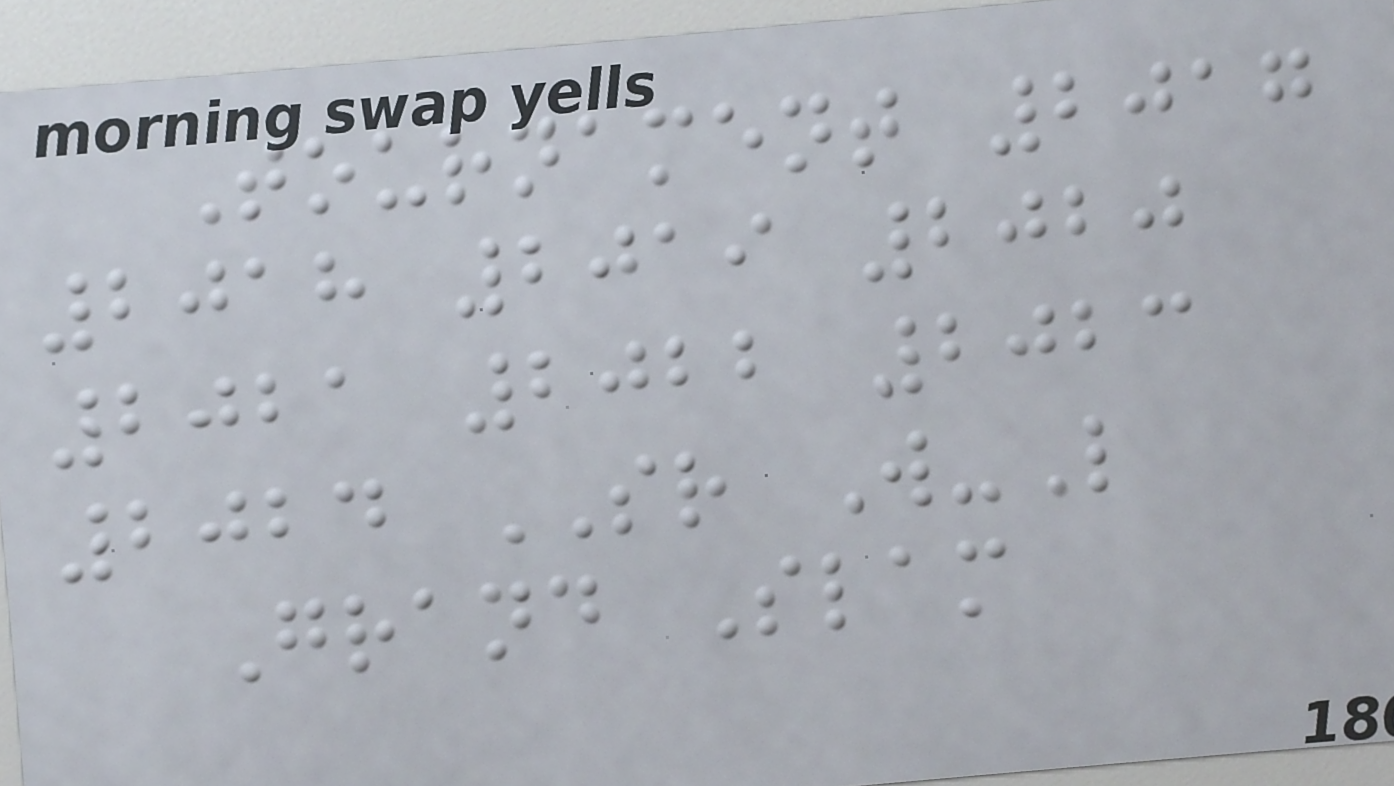Tournament 2017
2018 2019 2020
2021 2022 2023
2024 SR W-L
Grand Slam
